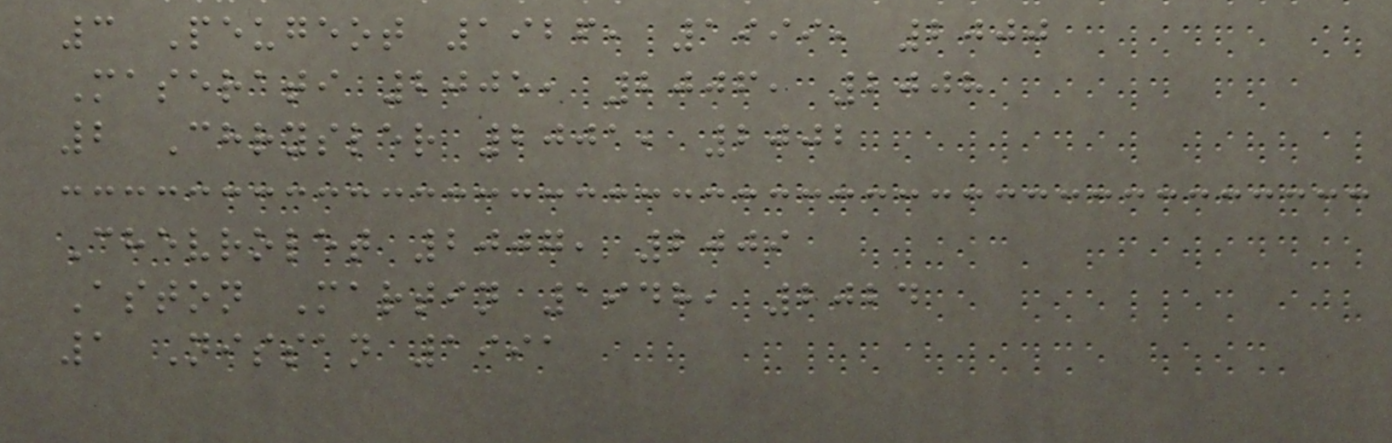3 Peugeot 1926, 1999, 2000
Maserati 2005, 2006, 2008
2 Chrysler 2001, 2002
Chevrolet 2007, 2009
Aston Martin 1948, 2024
1 Nissan 1991
